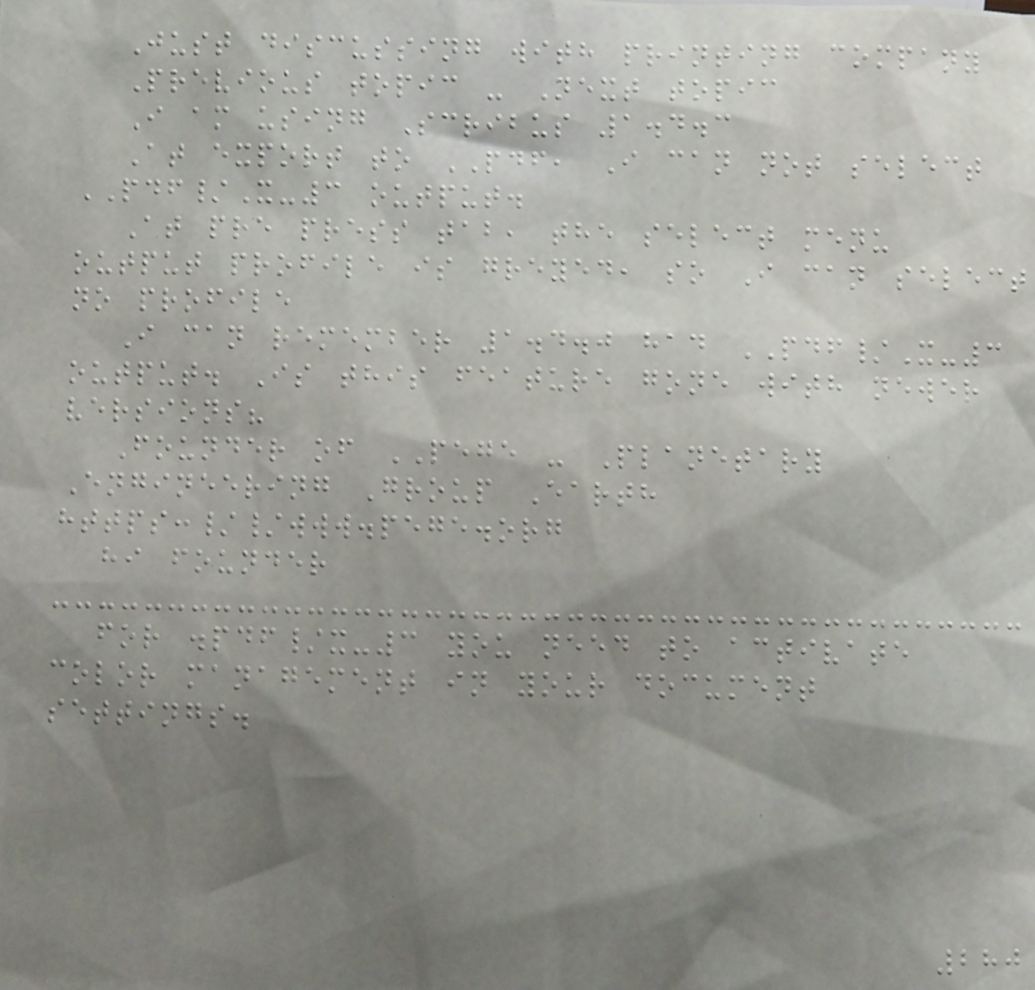Just discussing with printing company
Previous topic - Next topic
I am using Scribus 1.4.3
At export to PDF, I can not select
PDF/X-3 output.
At pre press tab, the select menu
output profile is greyed, so I can select
no profile
I can remember 1.4.0 had PDF/X-3
output. Is this feature gone with newer
versions?
Founder of PEGE - Planetary
Engineering Group Earth
https://www.pege.org
hi founder
for .pdf/x-3 you need to activate
color management in your document
settings.
280
